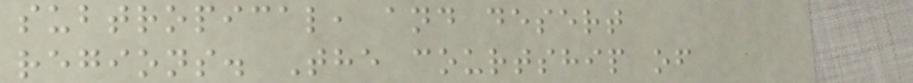subtropical, and desert
regions. The courtship of
